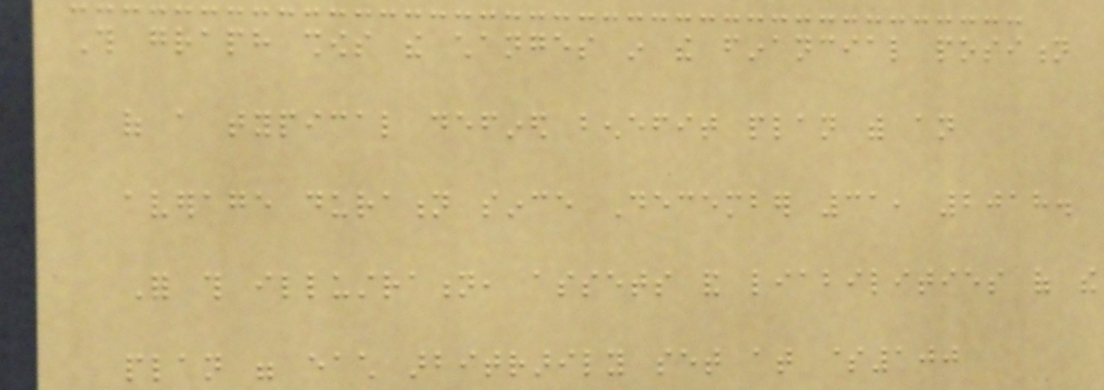This graph shows the changes in the financial position
of a typical defined benefit plan with an
average duration since December 31, 2018.
For this illustration, assets and liabilities of the
plan were each arbitrarily set at $100
